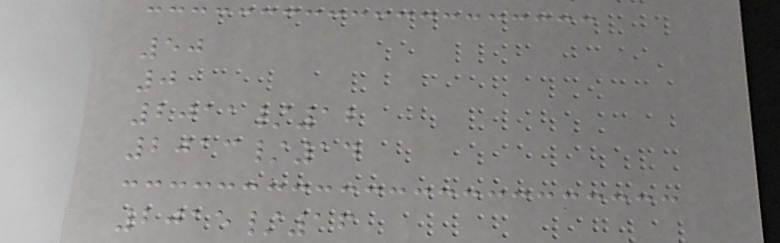50
0
2011/12
2013/14
2015/16
